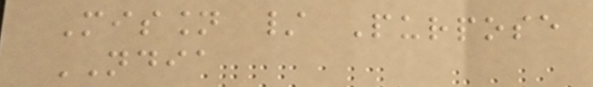Mission / Purpose
NDIA
